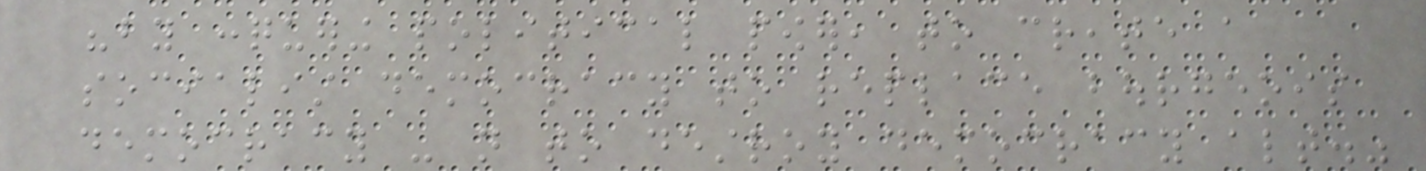"by conquering political power, to create a
socialist democracy to replace bourgeois
democracy - not to destroy democracy altogether."
